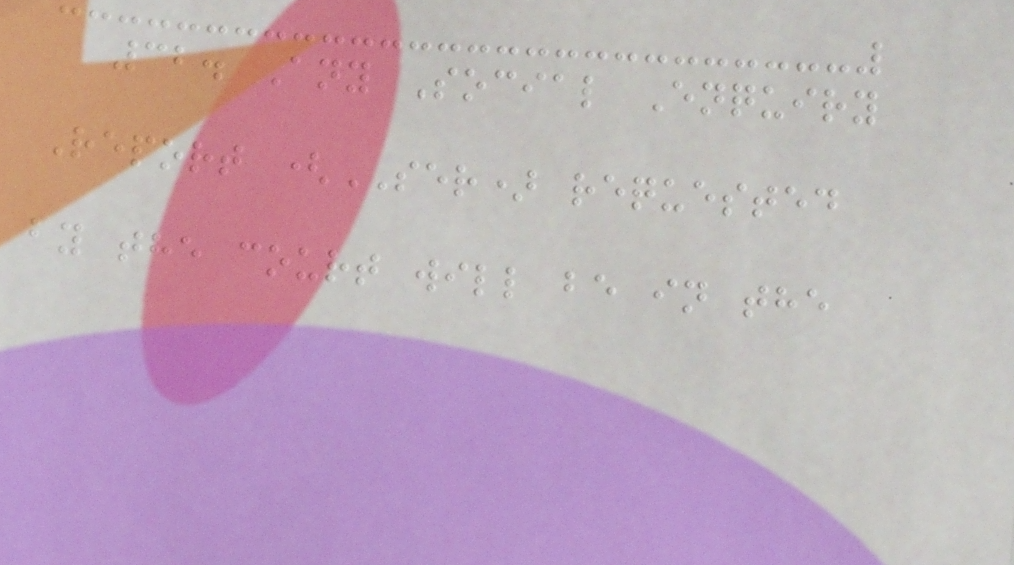32. Any Social Enquiry
Report (SER) requested
by the court will be in the
